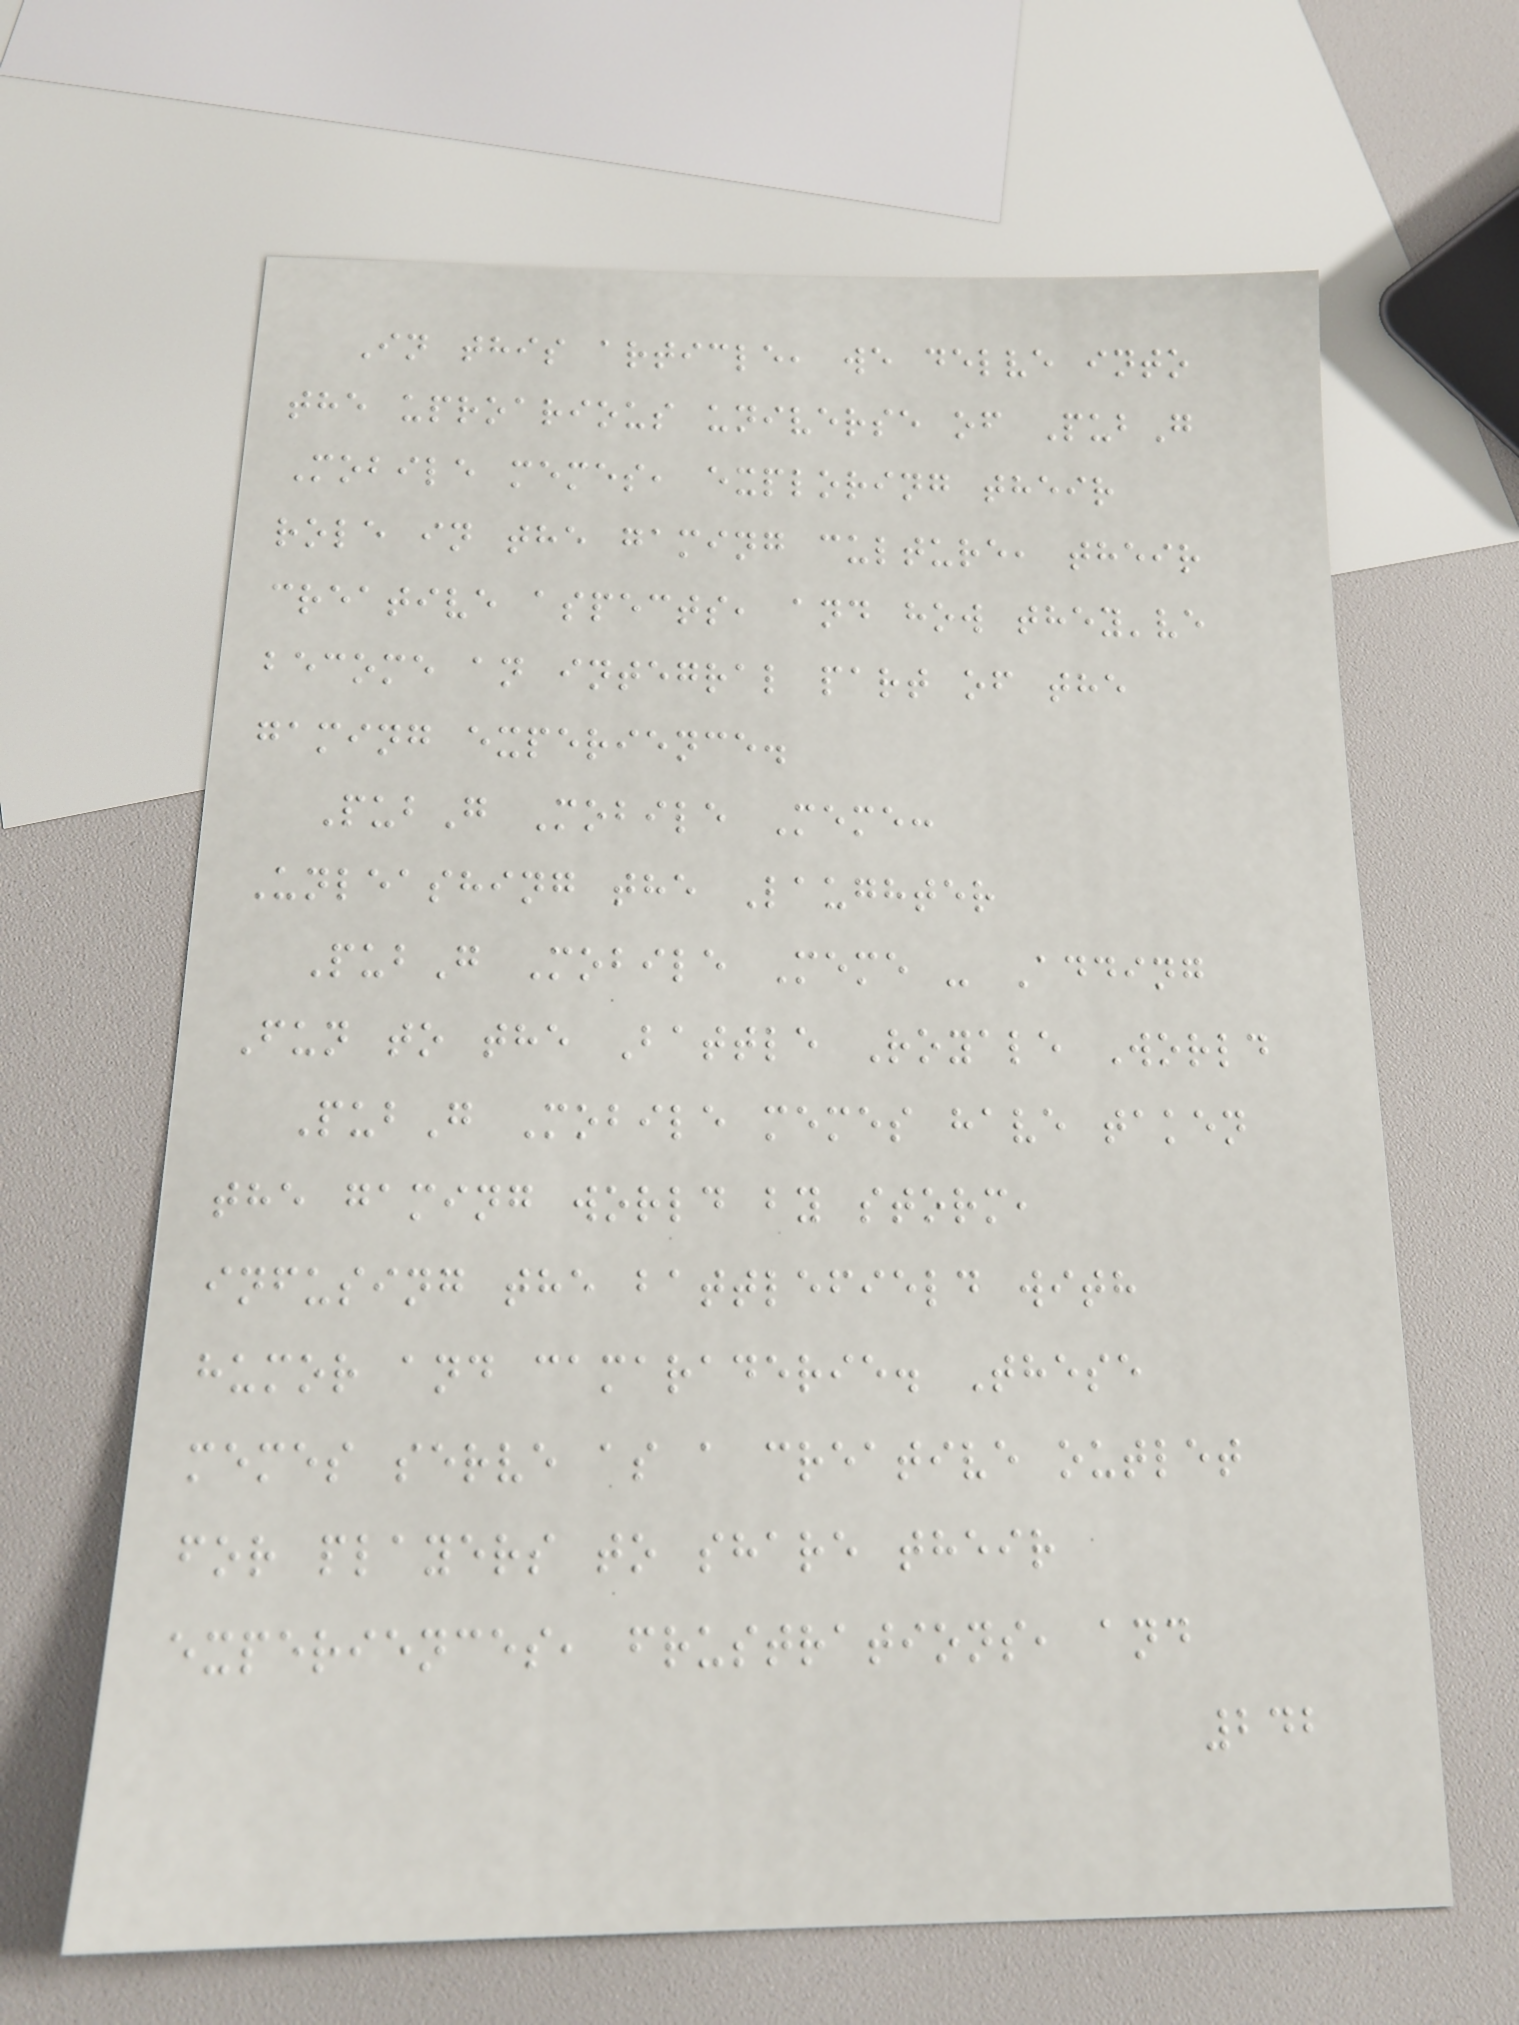In this article, we delve into
the uproarious universe of PubG
Mobile memes, exploring their
role in the gaming culture, their
creative aspects, and how they've
become an integral part of the
gaming experience.
PubG Mobile Meme:
Unleashing the Laughter
PubG Mobile Meme - Adding
Fun to the Battle Royale World
PubG Mobile memes have taken
the gaming world by storm,
infusing the battlefield with
humor and camaraderie. These
memes serve as a creative outlet
for players to share their
experiences, frustrations, and
242
